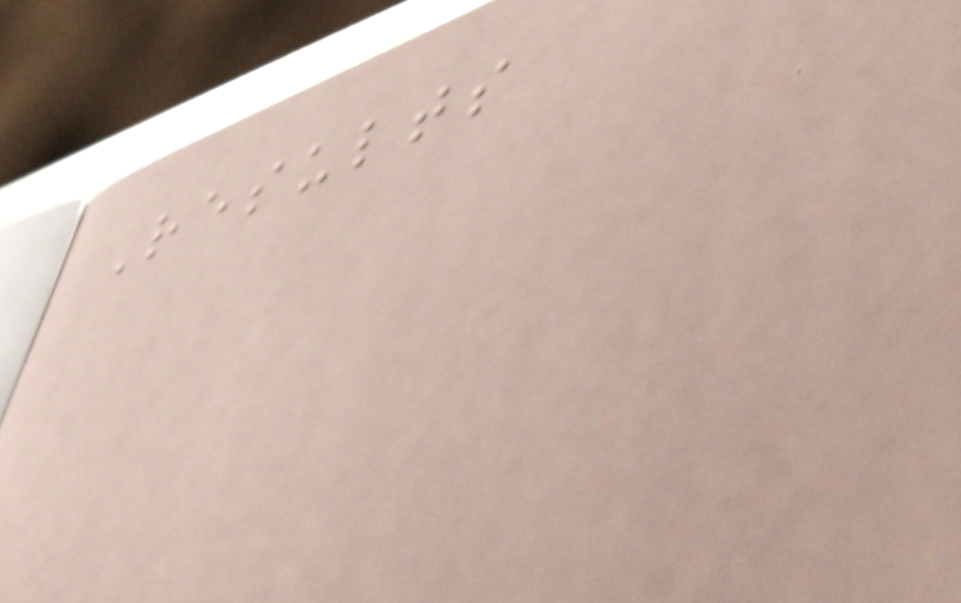Results
